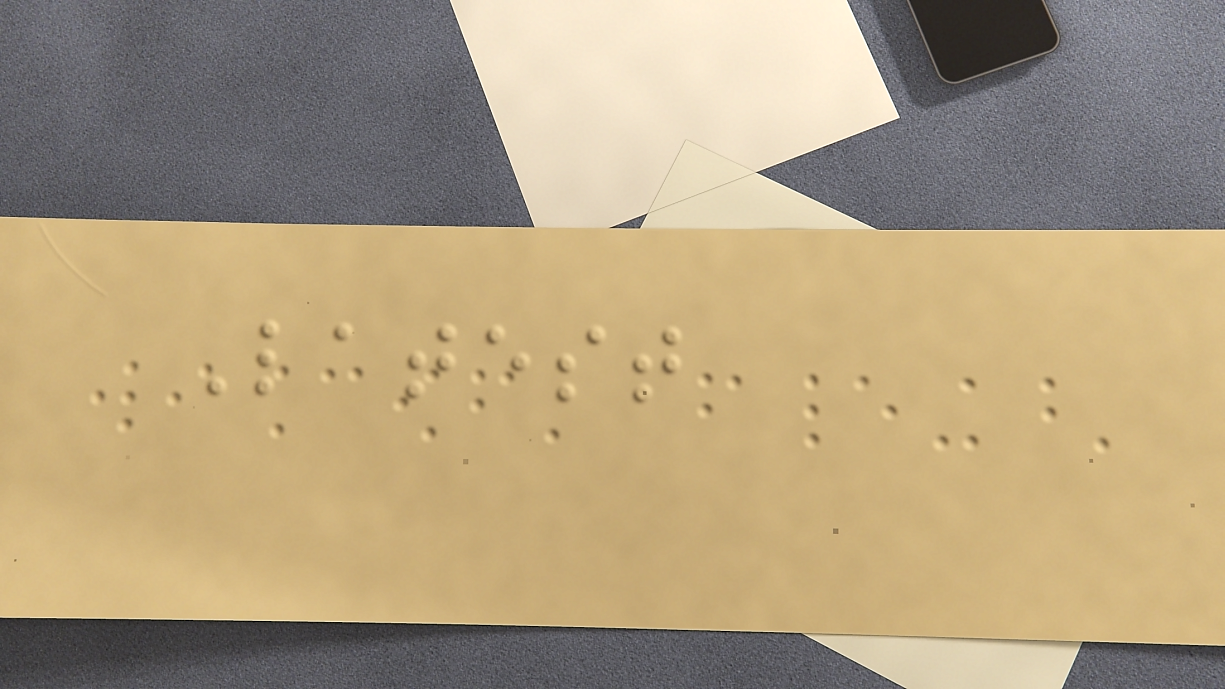Latest
